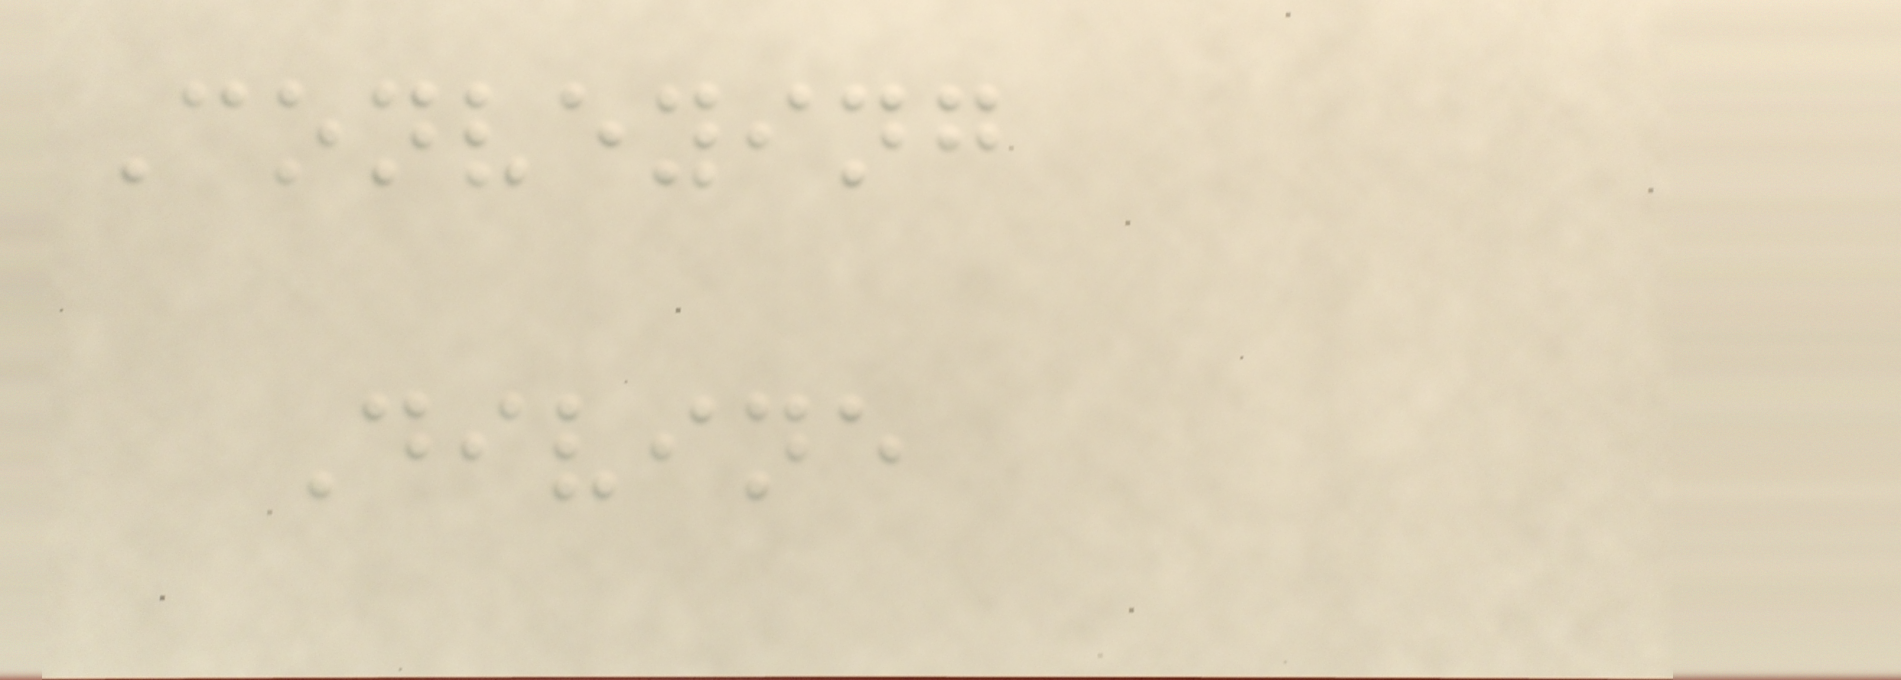Conveying
Divine
